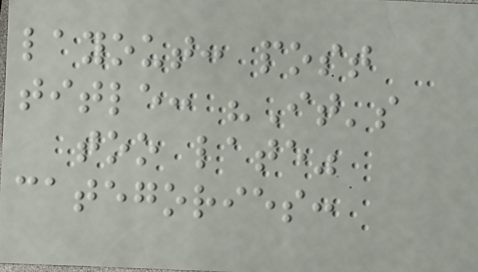layout: post
title: "It's
too late"
categories:
